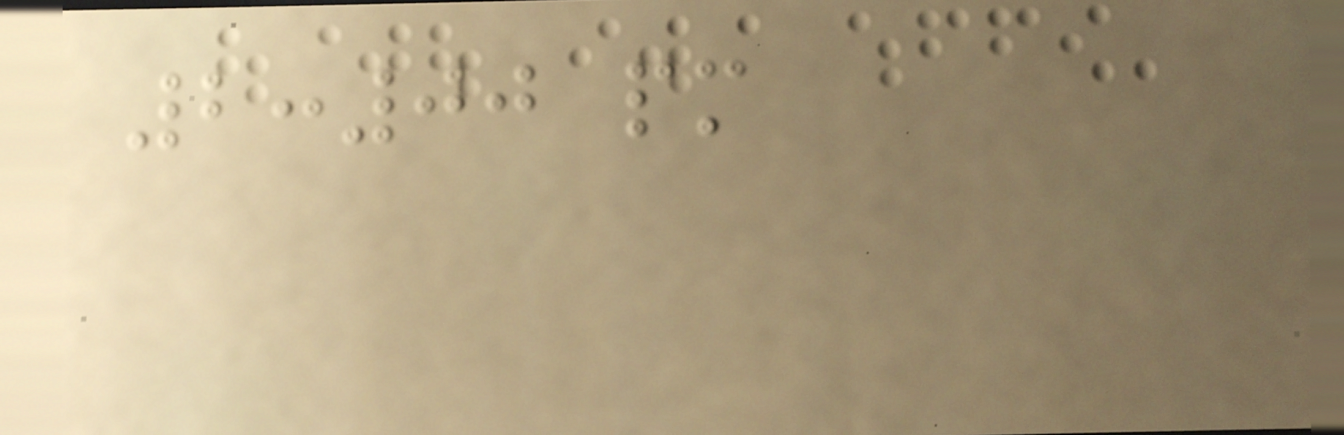2:00 pm
